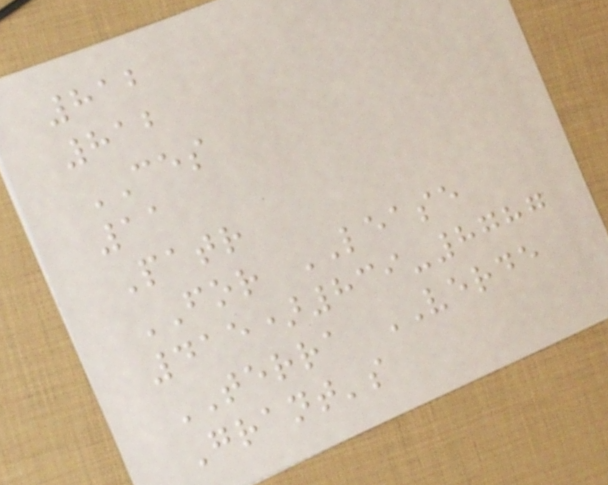812
812
CES
11
Patr
FOR LEASE
415)839-8787
TERRA VERDE
Grant's
